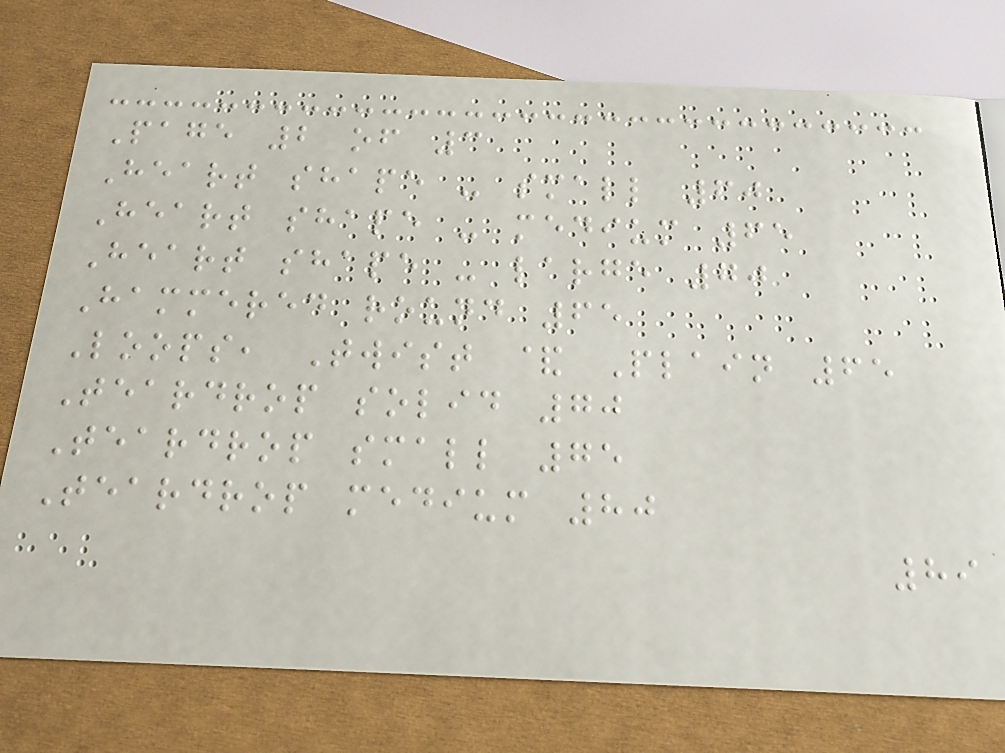Page 2 of 3
Heart shape - small 60
Heart shape - medium 65
Heart shape - large 70
Hammered round 65
Loops, Twist & Plain 65
Teardrop solid 70
Teardrop small 75
Teardrop medium 80
89
